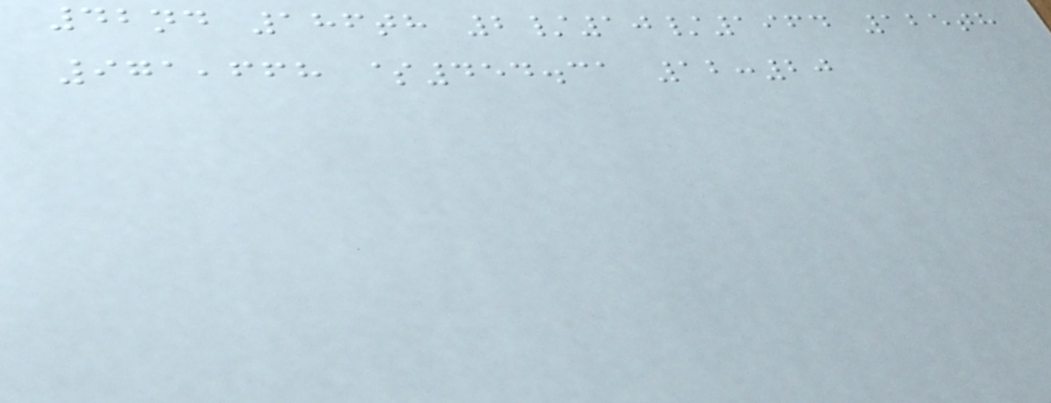42nd 186th 2/10/1964 125th
971,668 $454.31 12:20
